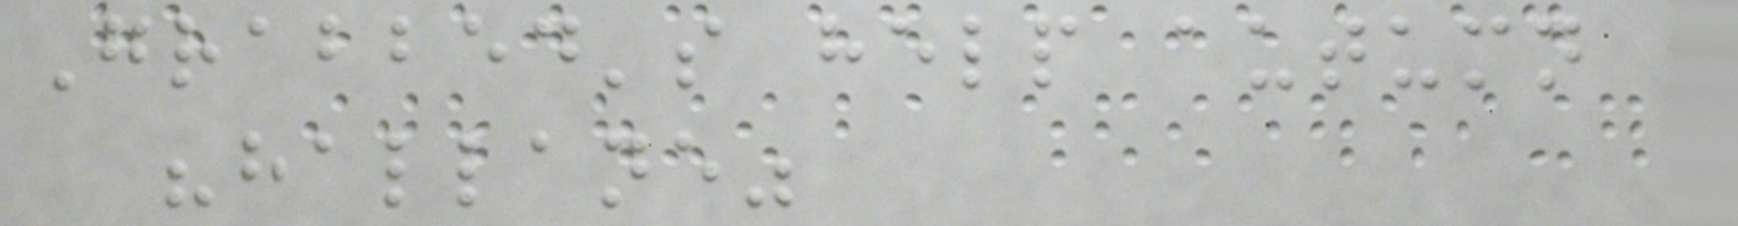Grabbed's help autumn
"hallane"
